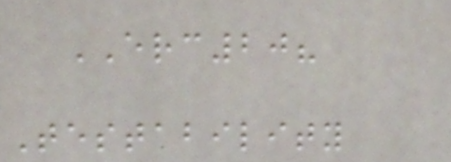ERC20?
Testability
